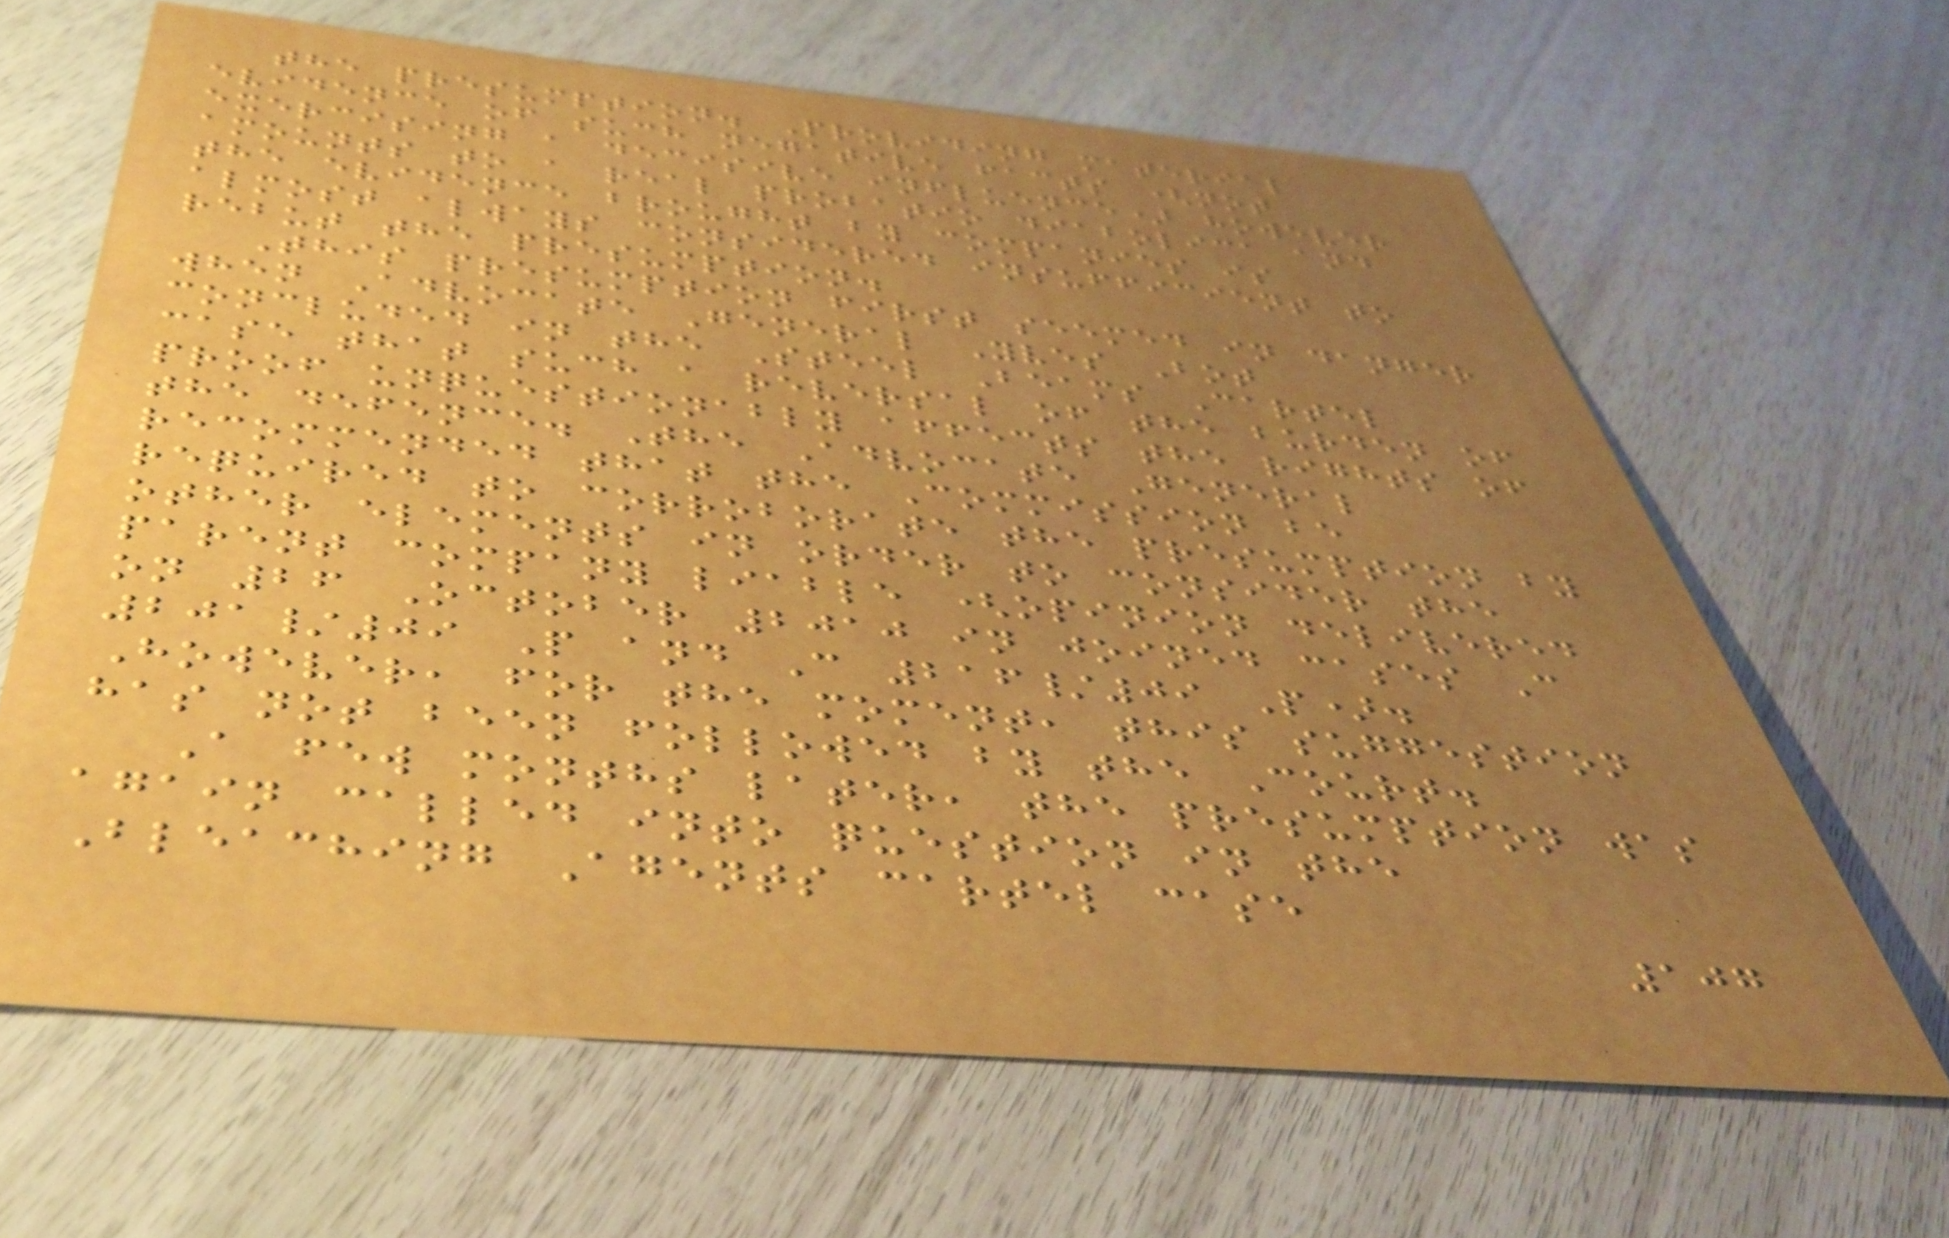the presumption. Providing material
evidence of such negative facts (not
exercising a decisive influence) however
amounts to a real probatio diabolica and
the evidence brought by companies is
almost always considered insufficient to
rebut the presumption.
This presumption first seemed in danger
when Advocate General Yves Bot
concluded in the Steel Beams Cartel
case that such a reversal of the burden of
proof unquestionably affects the rights of
the defence. The Advocate General
recommended that the Commission be
required to corroborate the presumption by
other elements in order to consider the
parent company liable (opinion delivered
on 26 October 2010 in joined cases C
201/09 P and C 216/09 P).
However, for the moment, this suggestion
has not been followed by the Court.
A few months later, the presumption was
again called into question in the
Bleaching Agents cartel case
107
